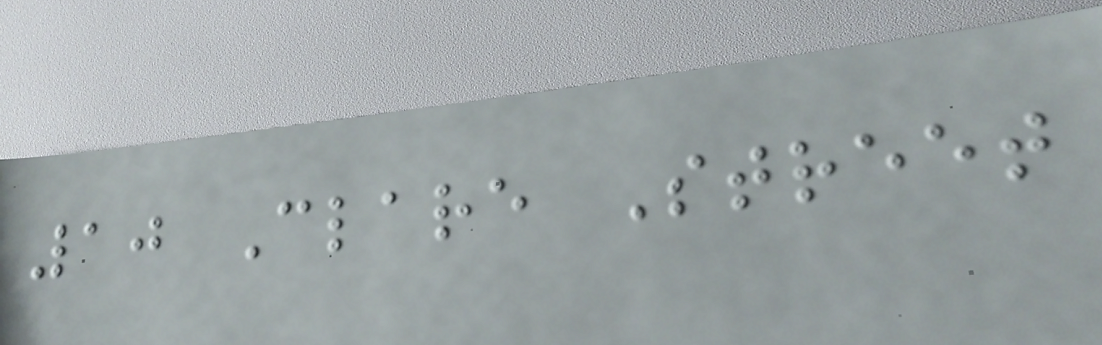10 Clare Street
